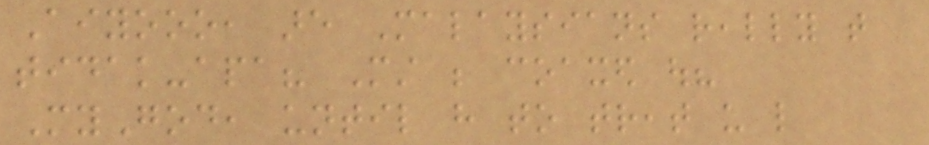Aiyooo, are Malaysians really that
tidak-apa? Must be coaxed out?
MyGod, until have to treat us like
